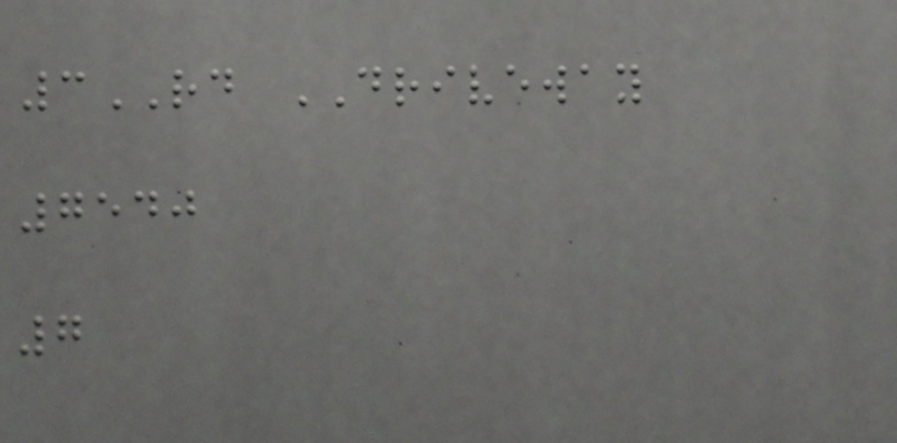3RD DRIVEWAY
7540
7
